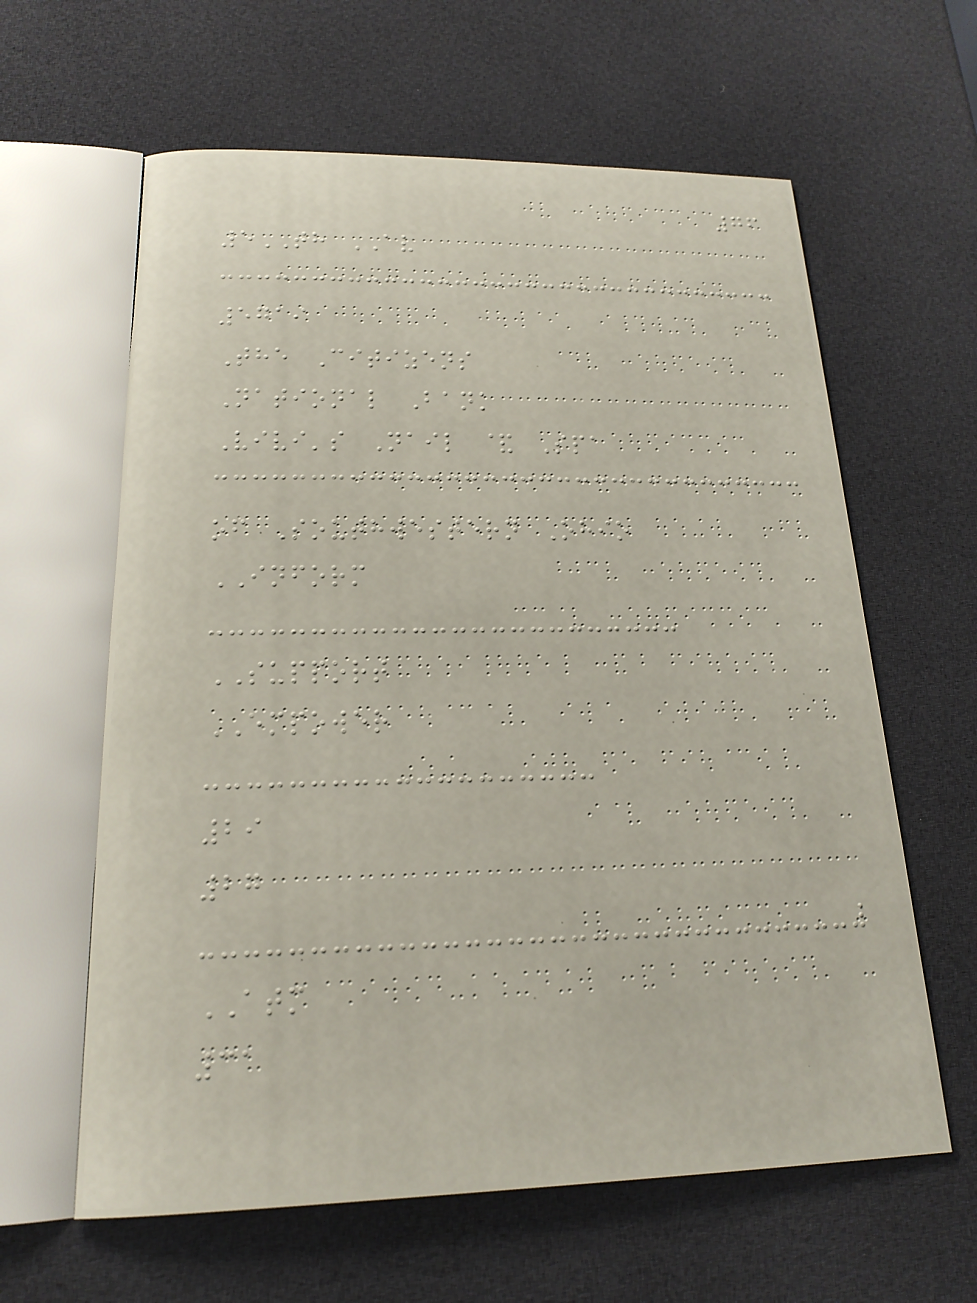76
5TH AV
5719
The Citizens
National Bank
Vivi's Nail & Spa
of Southwestern Ohio
INFORM
SUPPORT
EMPOWER
29
27
ATM
31
